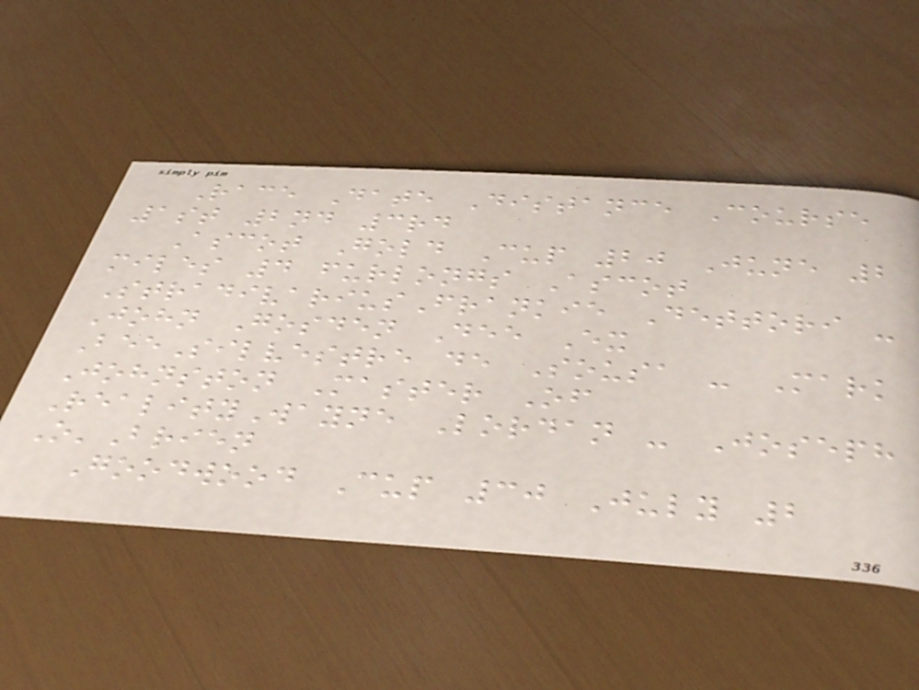Race Date Distance Course
1st 2nd 3rd
Ascot Gold Cup 20 June 2
miles 4 furlongs Ascot
StradivariusFrankie Dettori -
John Gosden Dee Ex
BeeSilvestre de Sousa - Mark
Johnston Master Of
RealityWayne Lordan - Joseph
O'Brien
Goodwood Cup 30 July 2
